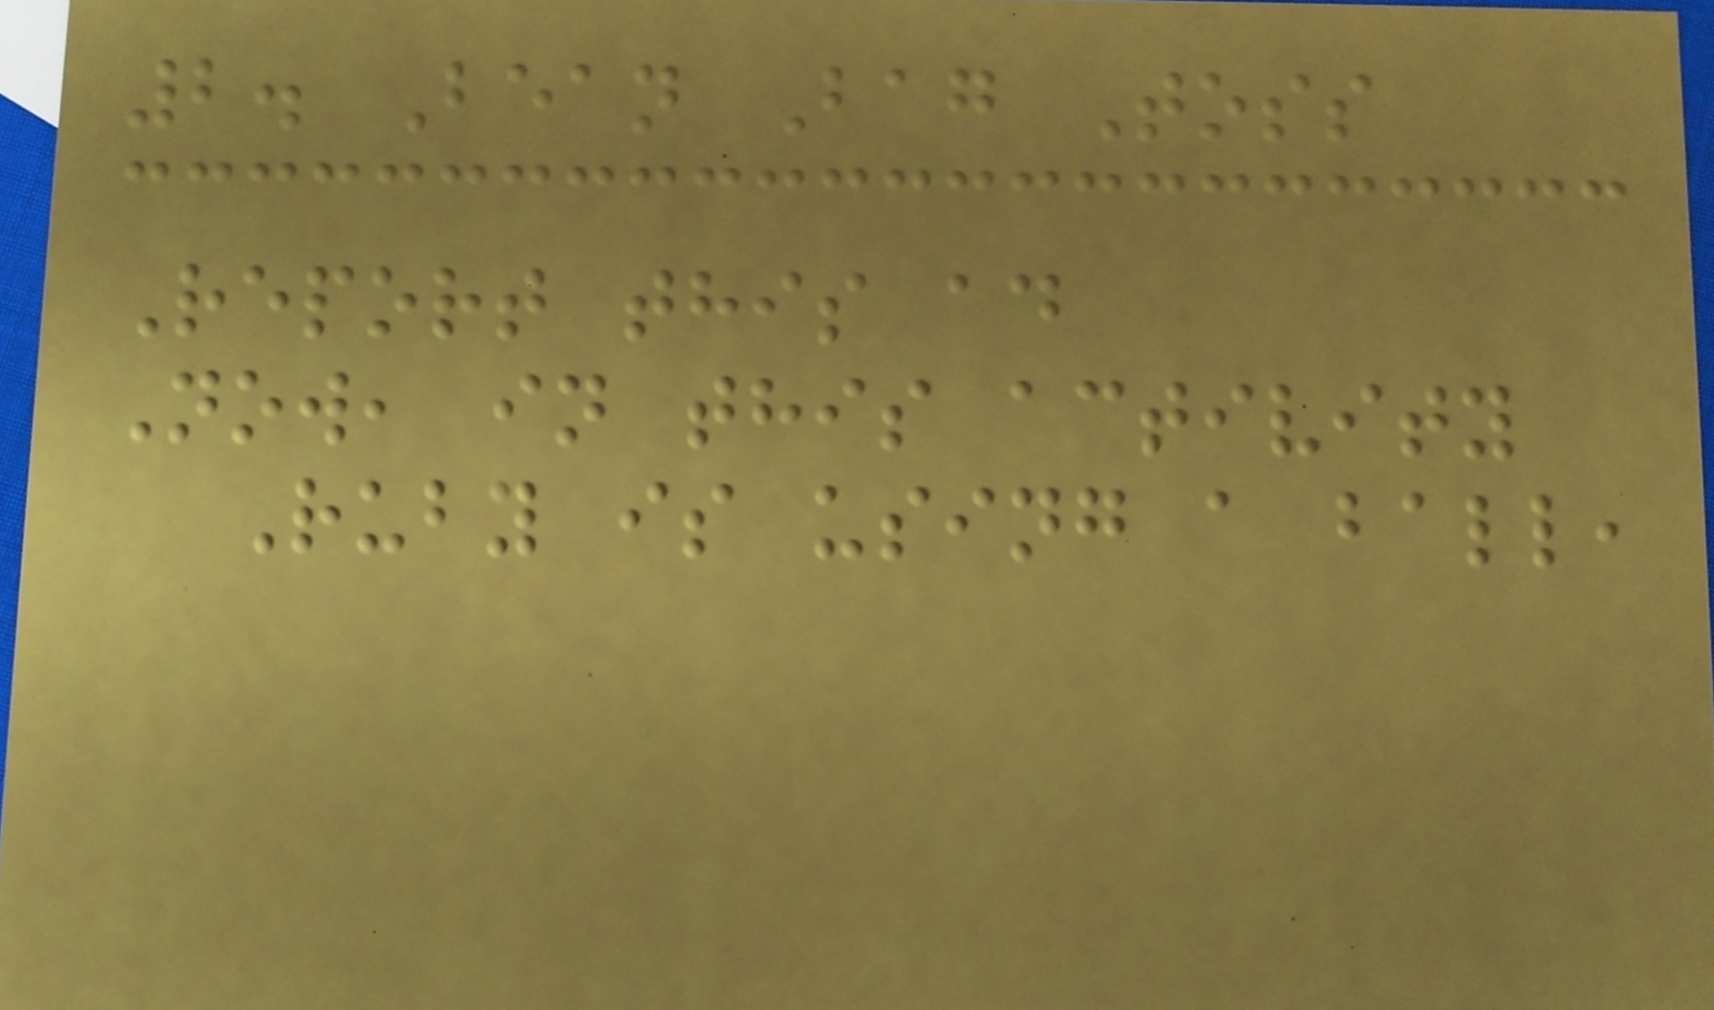2. Bean Bag Toss
Report this ad
Now, in this activity
Ruby is using a ball,
